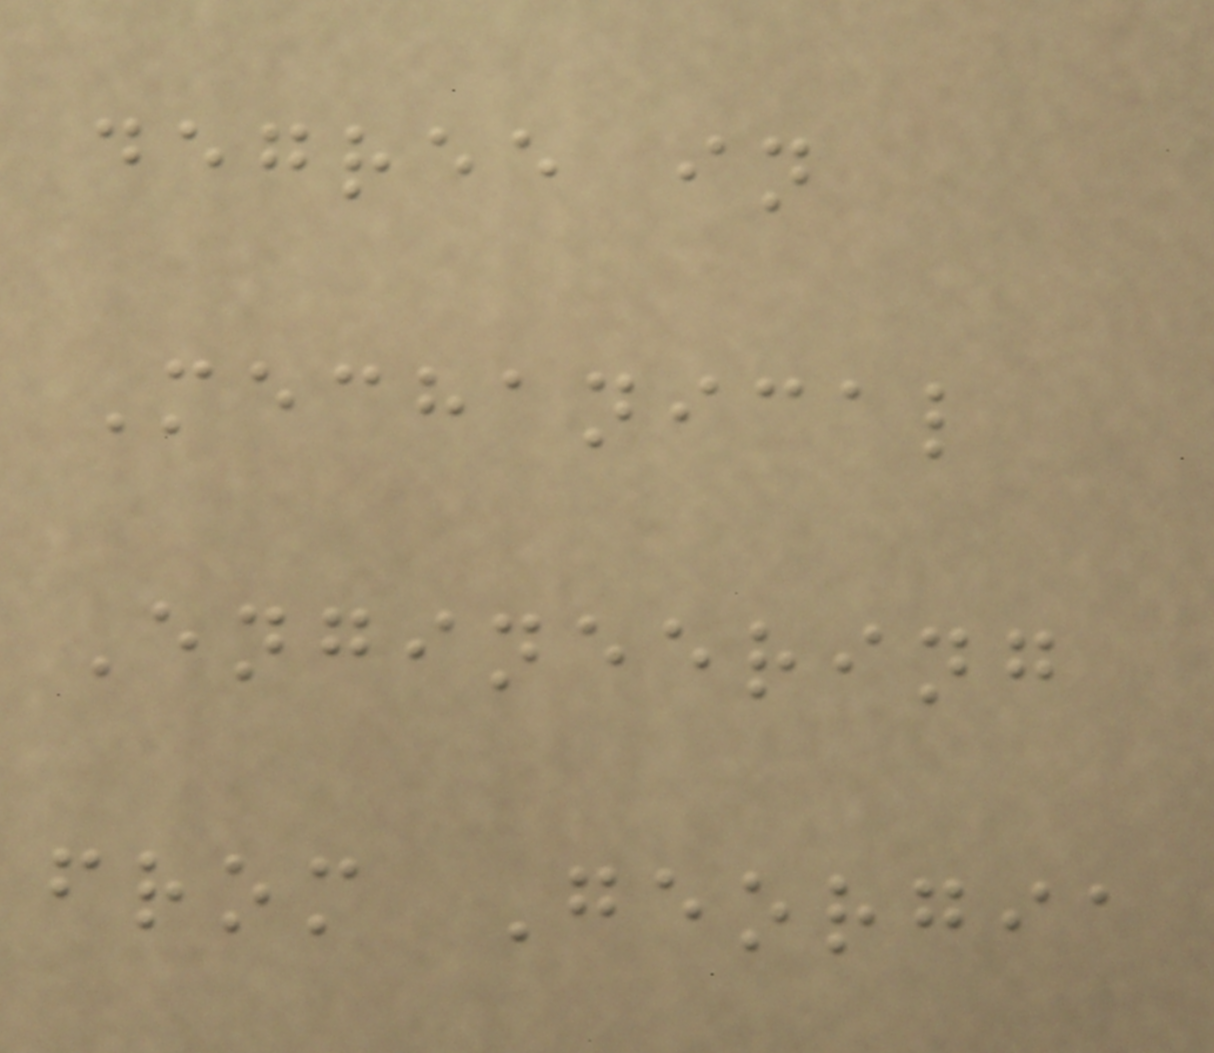degree in
Mechanical
Engineering
from Georgia
